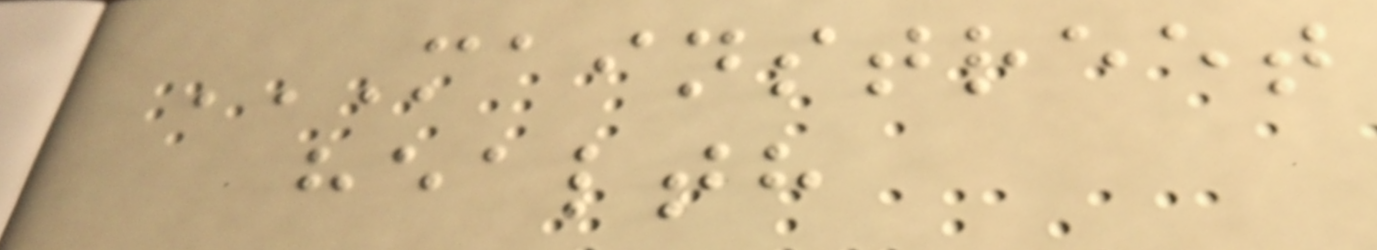MAINSTREET
HEALTH
